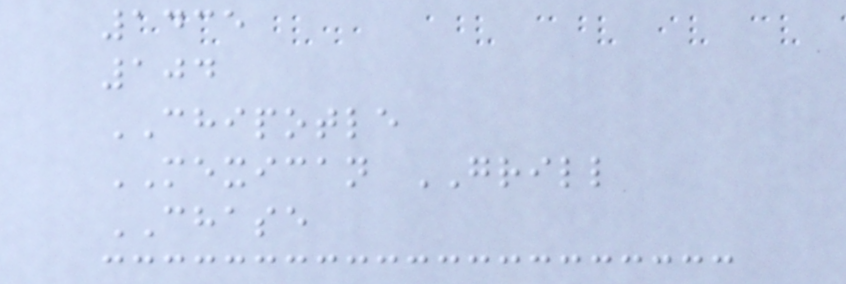1435
104
CHIPOTLE
MEXICAN GRILL
CHASE
